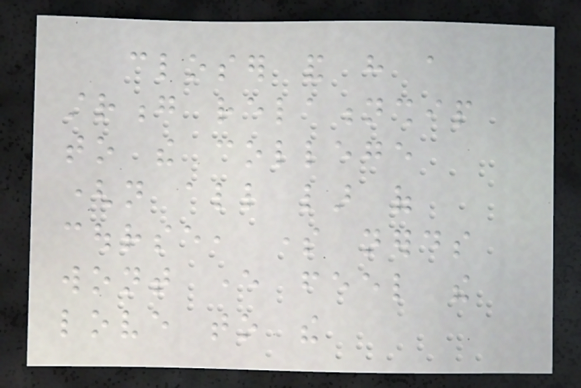closer and have a
strong relationship
to the college
(not all lar of
course, some nerds
wont ever feel the
love to the
